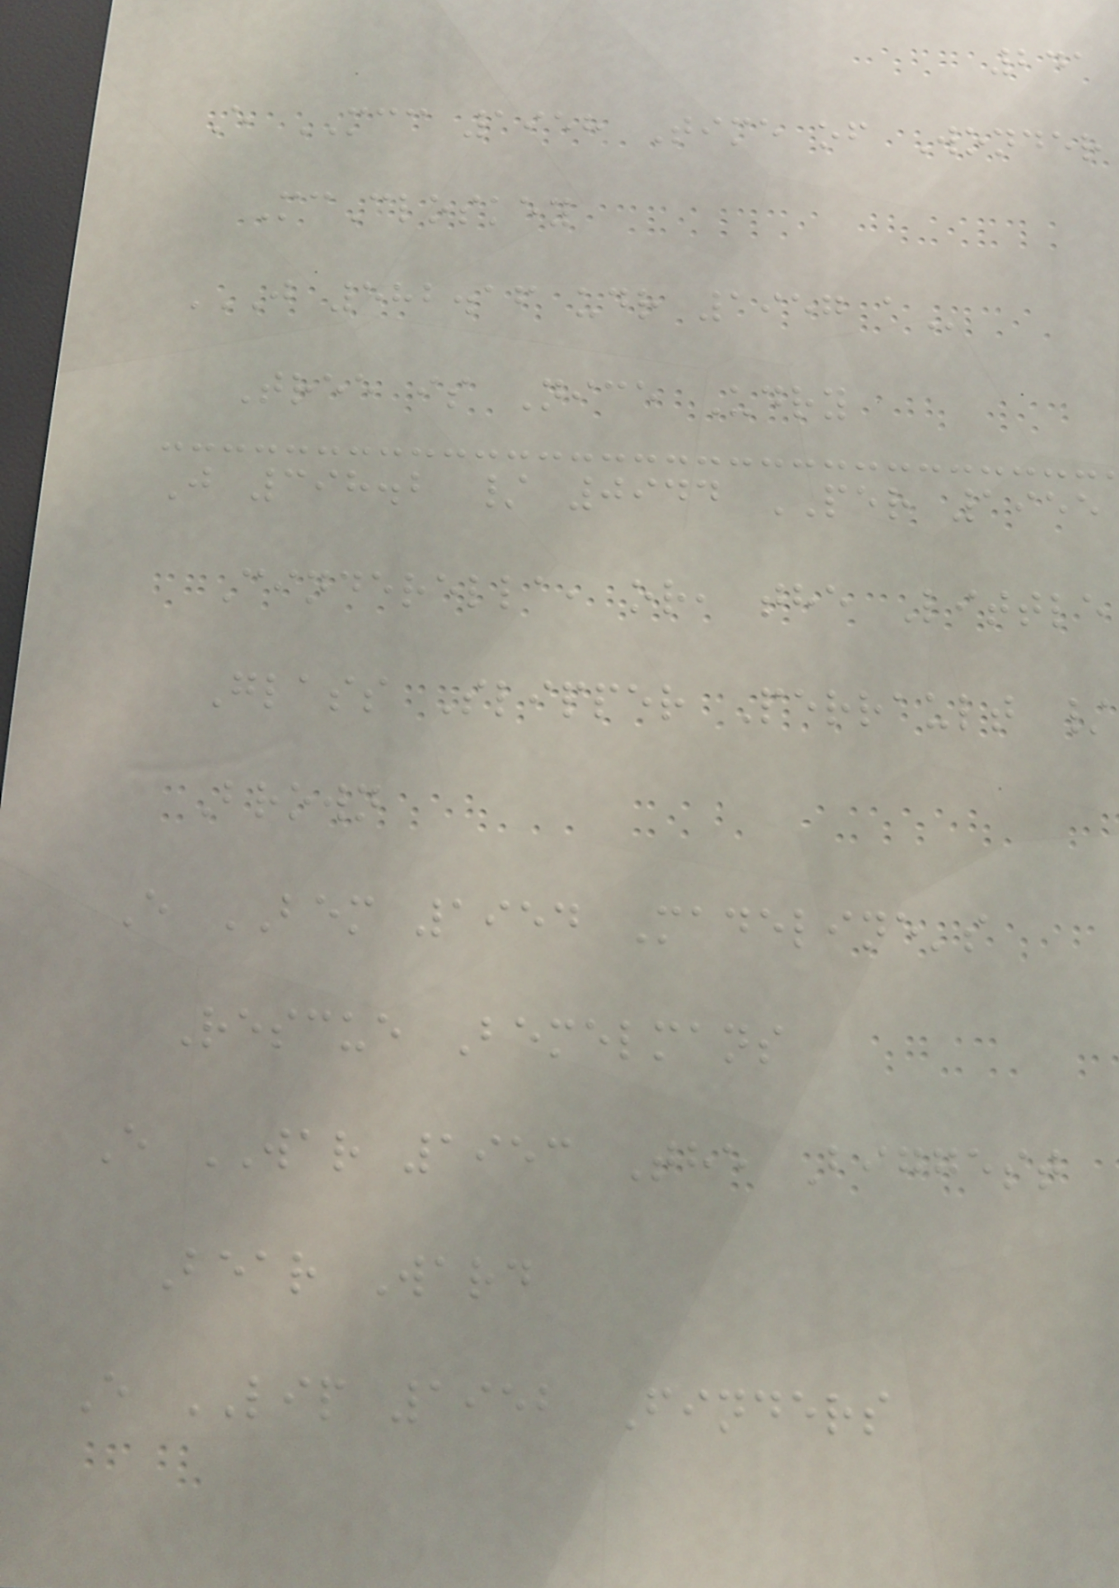241
E MCC 1958 Time of Wonder
McCloskey
J 582.16 UDR 1957 A
Tree is Nice Udry
J 398.2 / 0944 PER 1955
Cinderella, or, the Little
Glass Slipper Perrault /
Brown
E BEM 1954 Madeline's
Rescue Bemelmans
E WAR 1953 The Biggest
Bear Ward
E LIP 1952 Finders
